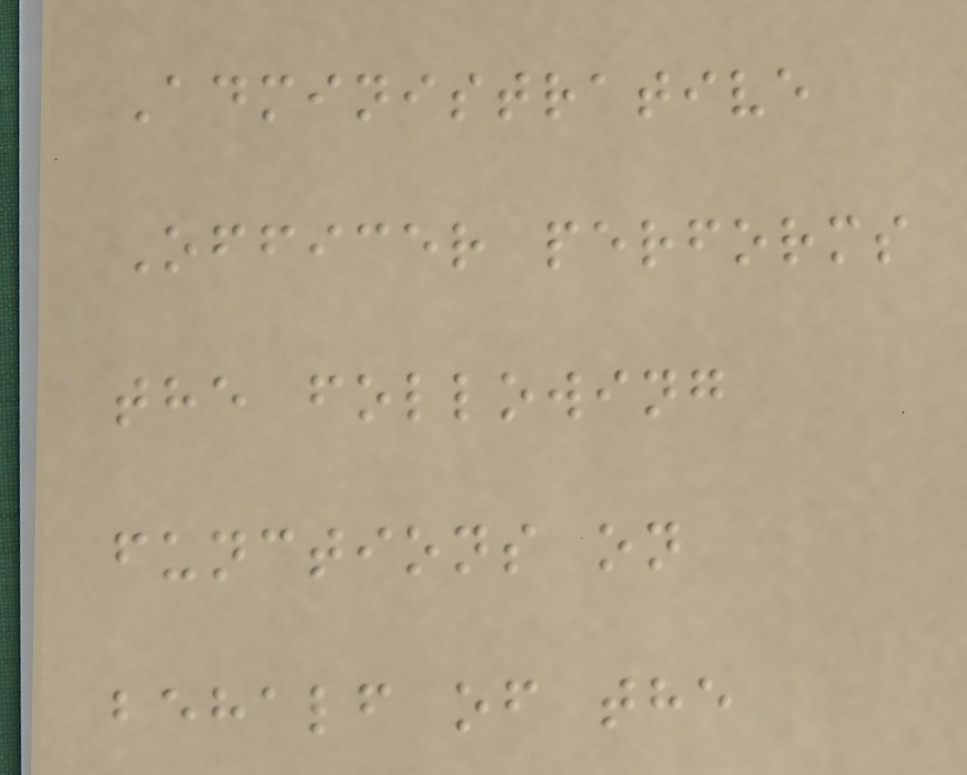Administrative
Officer performs
the following
functions on
behalf of the
